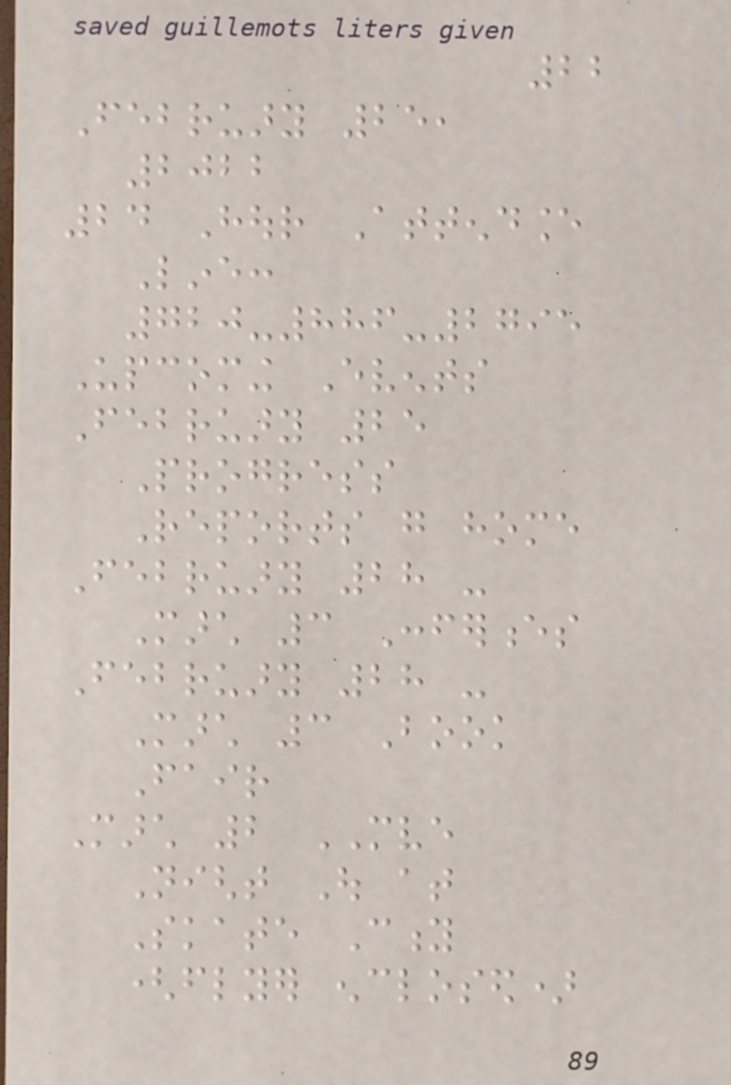22
February 25,
2022
24 Hour Attendance
Line:
720-886-2795
Upcoming Events
February 25
Progress
Reports go home
February 28 -
March 3 Conferences
February 28 -
March 3 Book
Fair
March 2 MVE
Night Out at
Skate City
(flyer enclosed)
